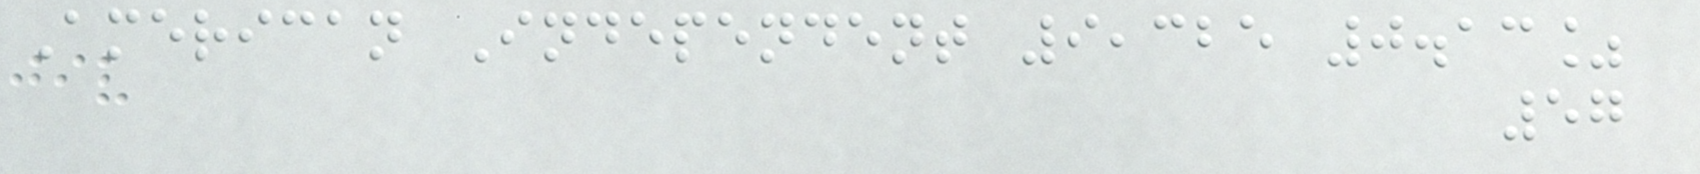American Independent 9,325 0.13%
57
